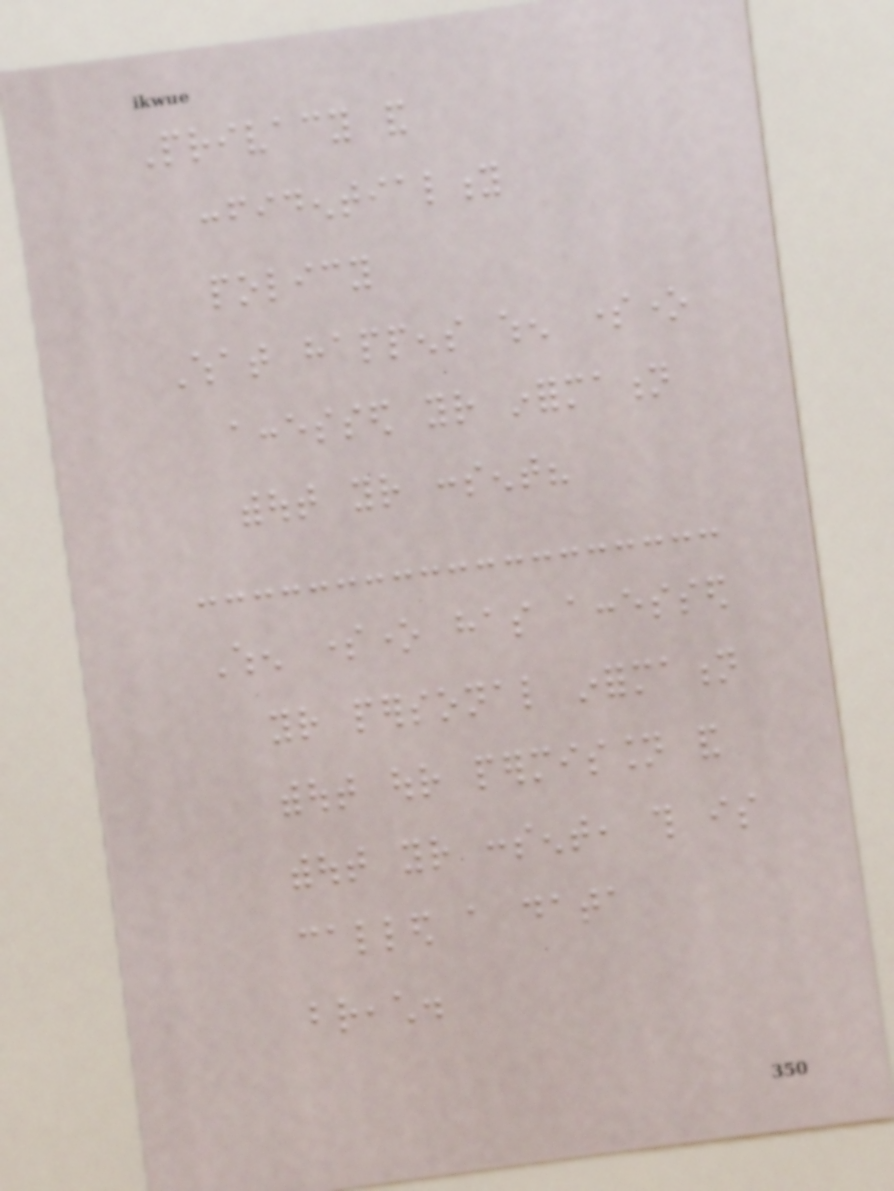Privacy and
confidentiality
policy
What happens when someone
accessed your information
without your consent?
When someone has accessed
your personal information
without our permission and
without your consent, this is
called a data
breach.
